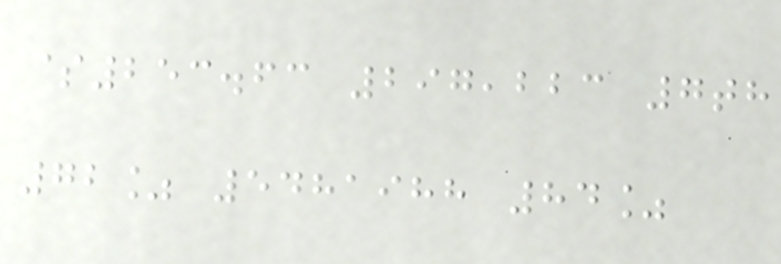$253.63 297,223 7th
72% 5481988 84%
